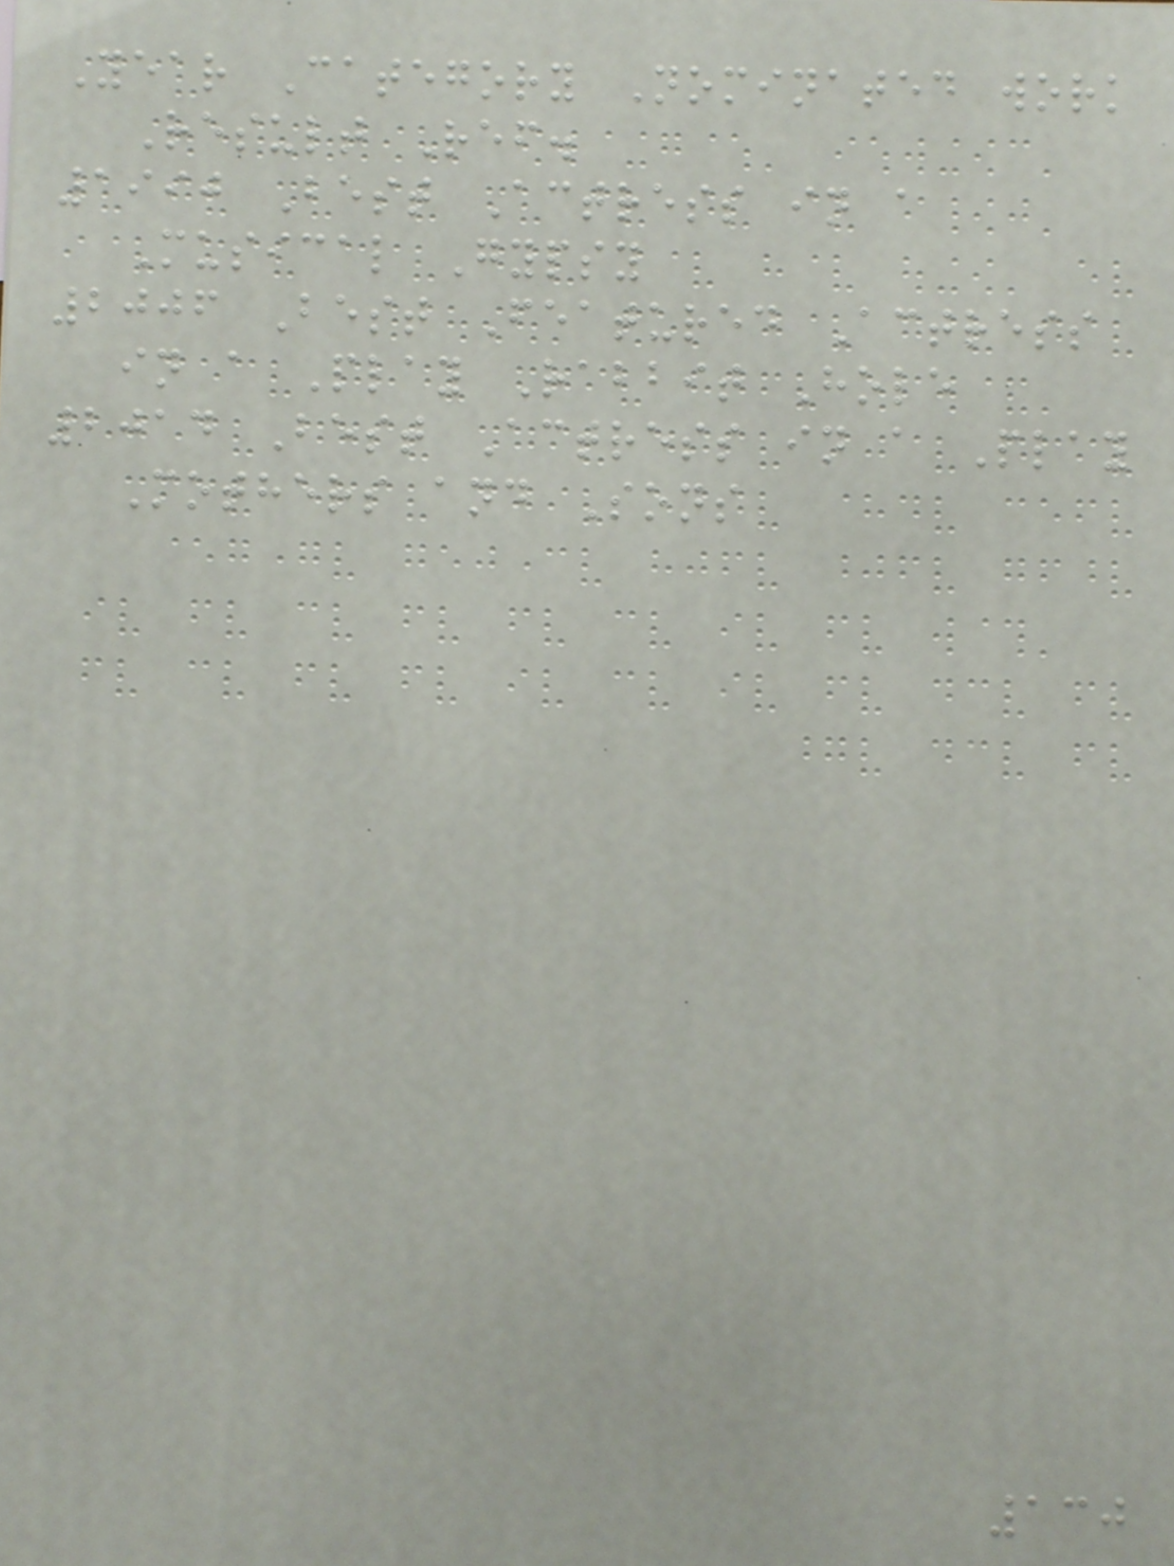Year Category Nominated work
Result Ref.
1990 Best Actress in a
Musical Gypsy
2006 Best Featured Actress
in a Play Rabbit Hole
2014 Best Actress in a Play
Mothers and Sons
130
